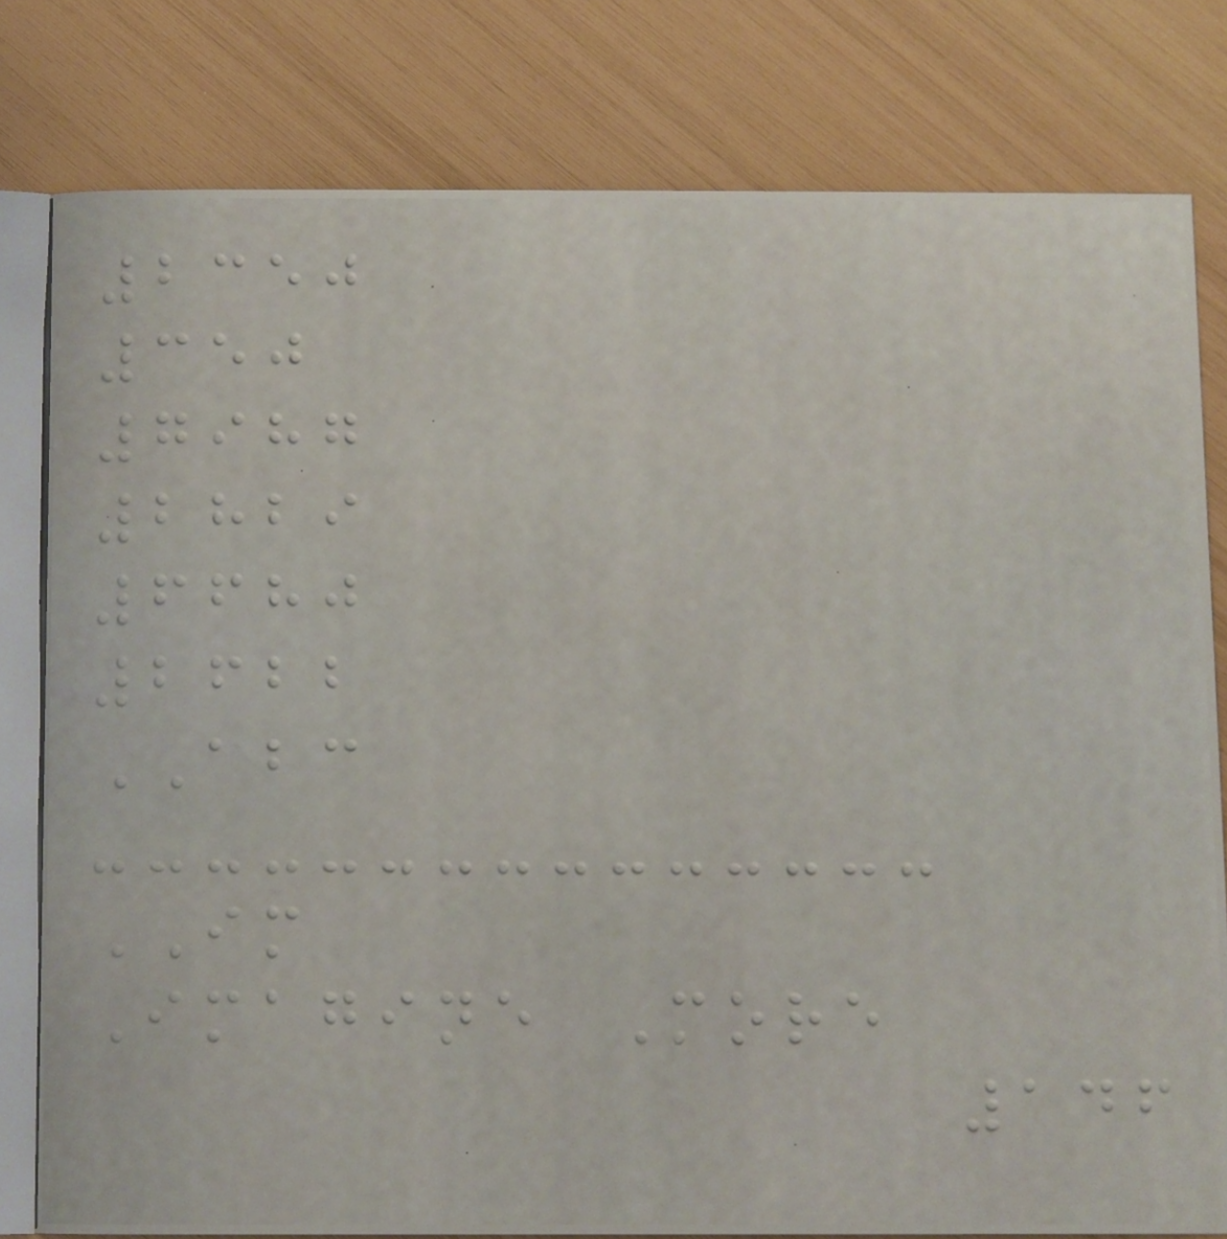2350
350
7987
2829
6680
2622
ABC
IM
Imagine More
146
